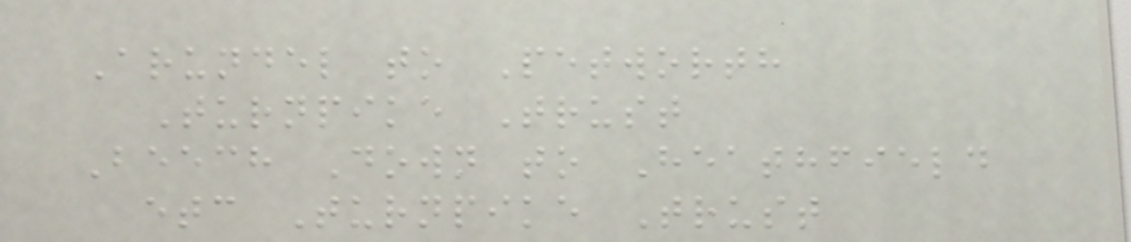Arundel to Petworth
Turnpike Trust
Beech Down to Heathfield
etc Turnpike Trust
